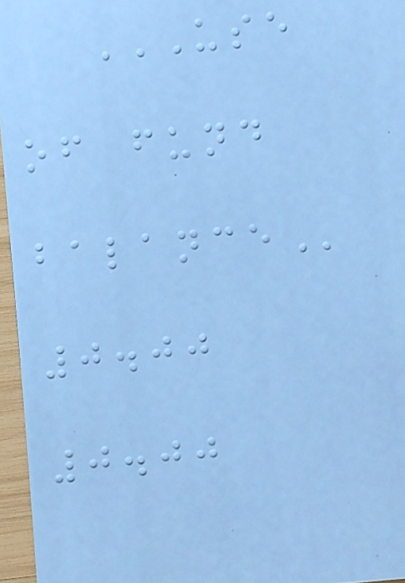USE
OF FUND
BALANCE
0.00
0.00
